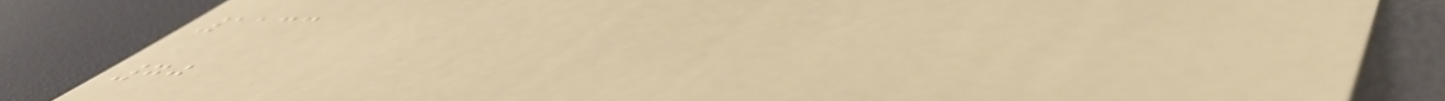1133
70
